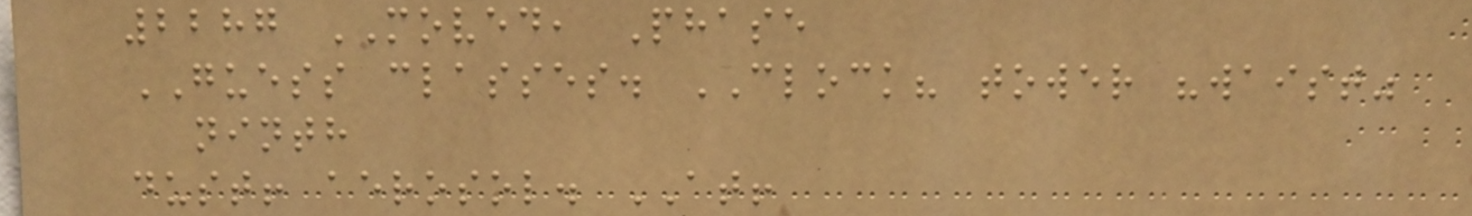2287 MOVED, Phase
GUESS classes. CLOCK? tower "waist"
ninth
dust! aerosol. AT!
